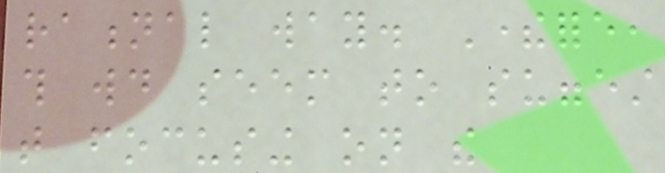rational way. Therefore,
this would seem to suggest
that focusing on the
